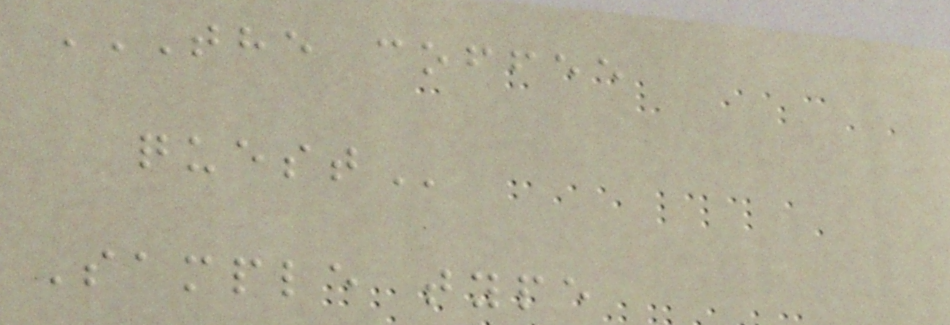THE COFFEE
QUEST
Sample type
